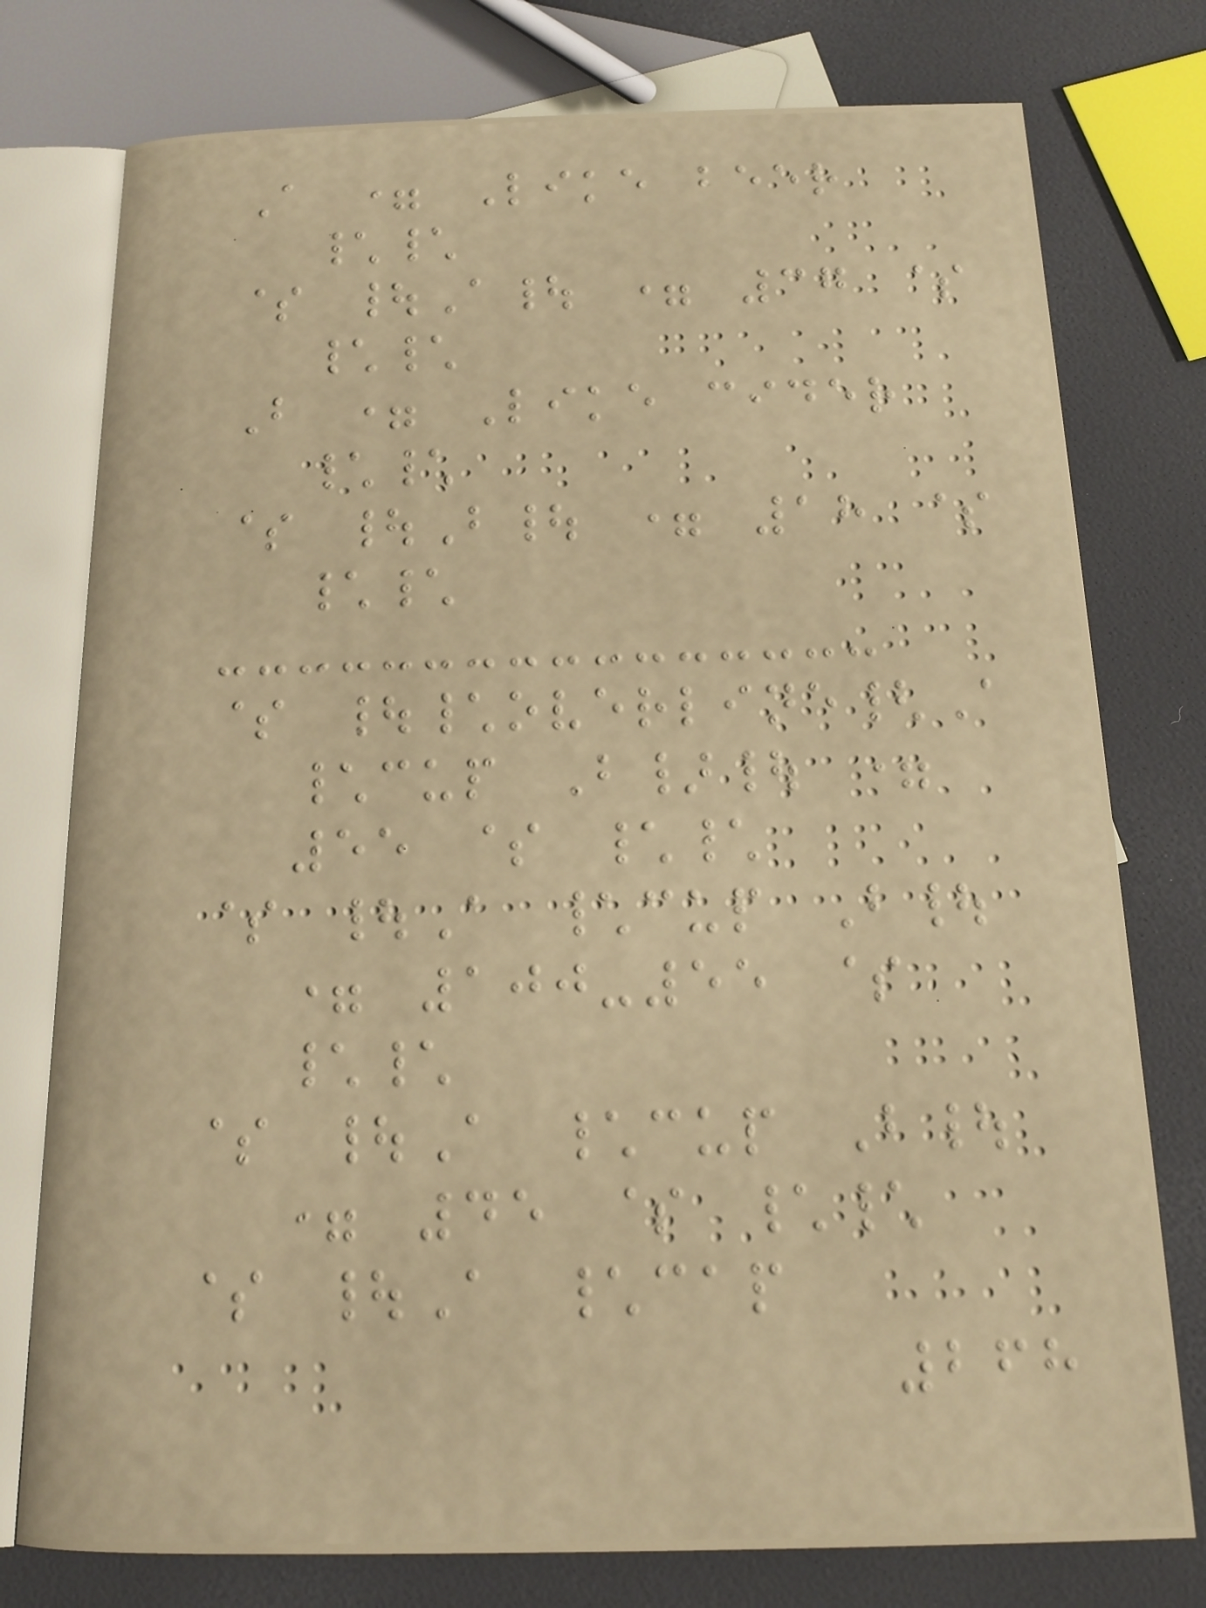A = Like beer
\\
$ |A| = 37 $
\\
B = Like cider
\\
$ |B| = 18 $
\\
$ |\overline{A
\cup B}| =
55 $ \\
$ |A \cup B|
= 100-55 $
\\
$ |A \cup B|
= 45 $ \\
$ |A \cap
268
